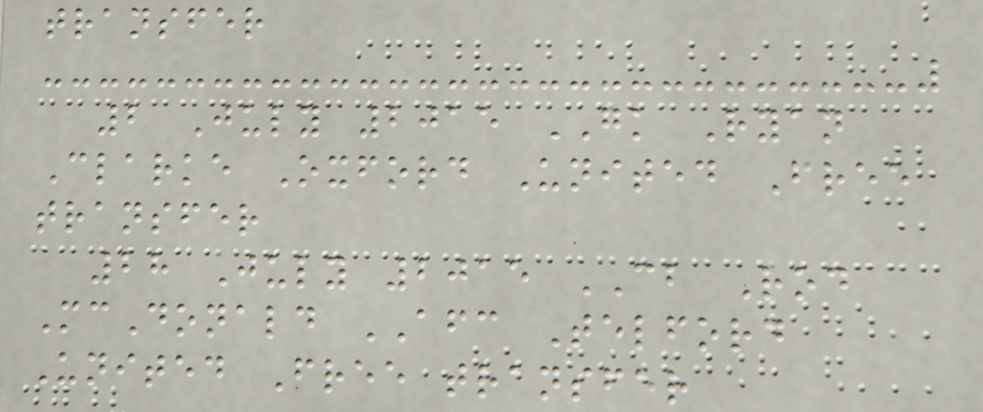transfer
2 July 2015 GK Ryan
Clarke Oxford United Free
transfer
28 July 2015 CB Rod
McDonald AFC Telford
United Free transfer
